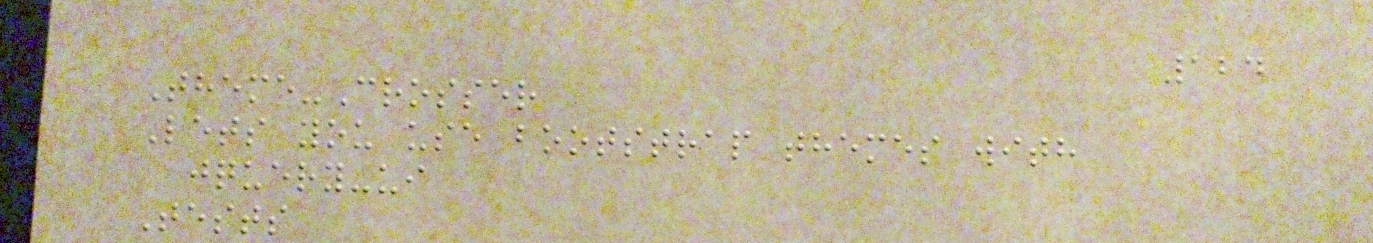124
Theme-Crosser
Lets you use bootstrap themes with
jquery-ui
Tests
